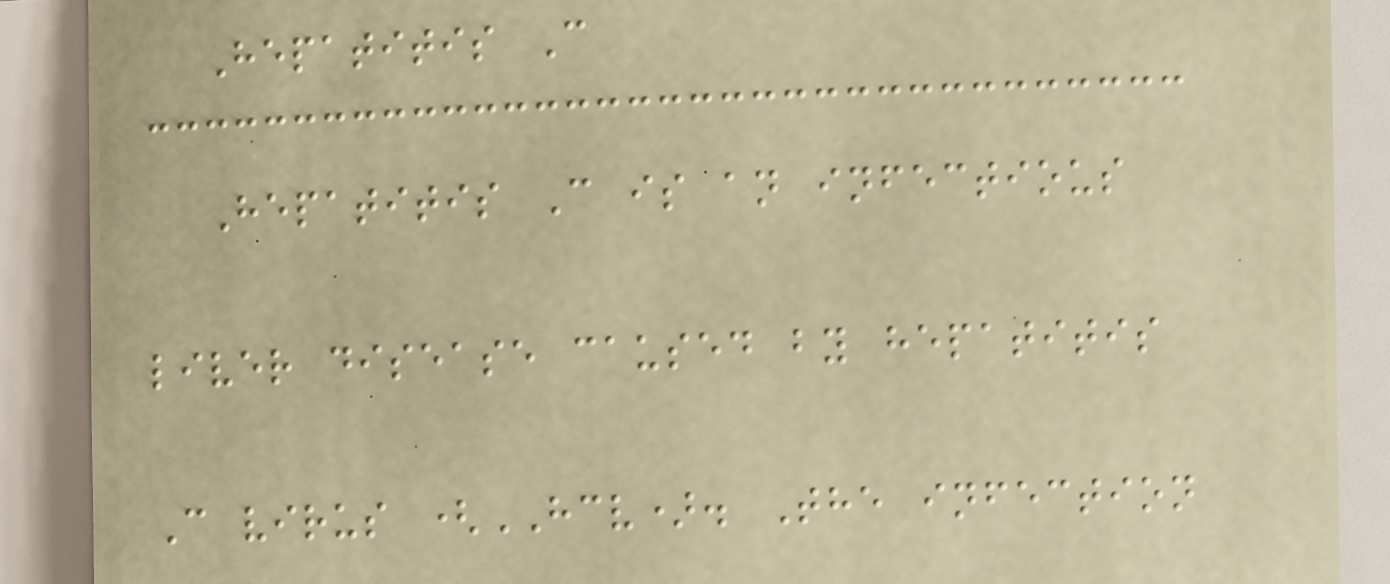Hepatitis C
Hepatitis C is an infectious
liver disease caused by hepatitis
C virus (HCV). The infection
